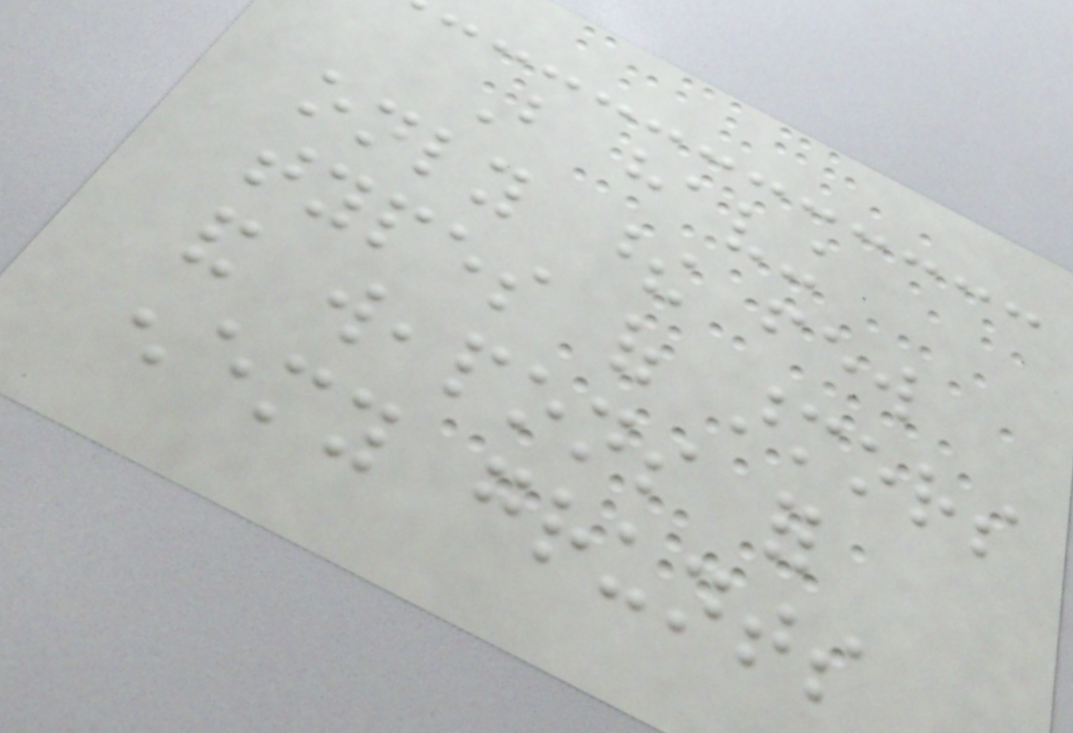But having
only these few
types of armors
and weapons for
enemy grunts
